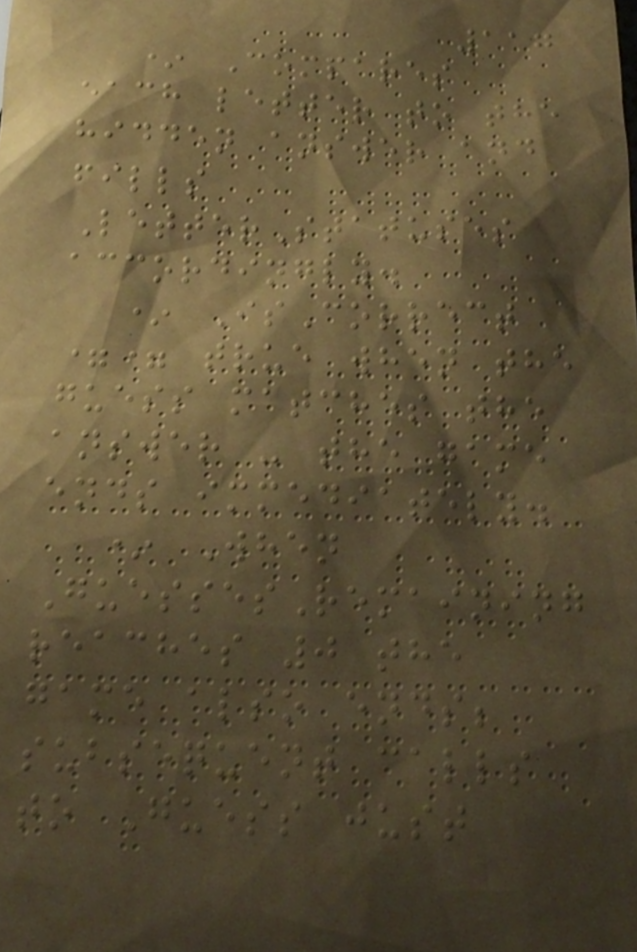117
* Compares
each letter to the
hidden answer and
fills
LetterStatuses
accordingly.
* IsCorrect
== true when the
guess matches the
answer - the game
ends immediately.
* When
GuessesRemaining
reaches 0 the
game also ends;
subsequent calls
to Guess just
